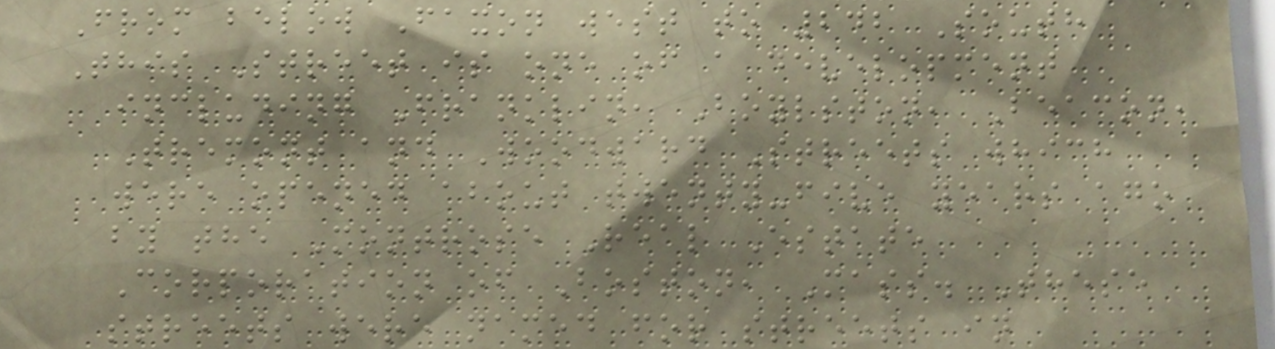From below Faxon west to 242 South
This Street is one of a development
including Franklin, Boylston, Beacon,
Tremont and Woodward Streets which
were opened about twenty-five years ago
by the Montrose Real Estate
Corporation of Boston, Mass. These
streets were named for streets in
